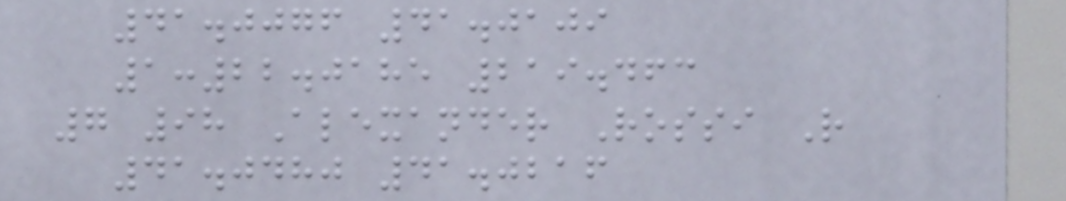41.0076 41.0109
1:22.0185 219.463
7 98 Alexander Rossi R
41.0480 41.0216
